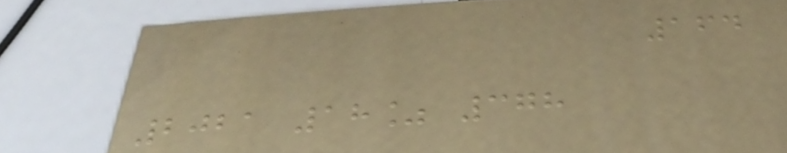164
2021 18% 378
